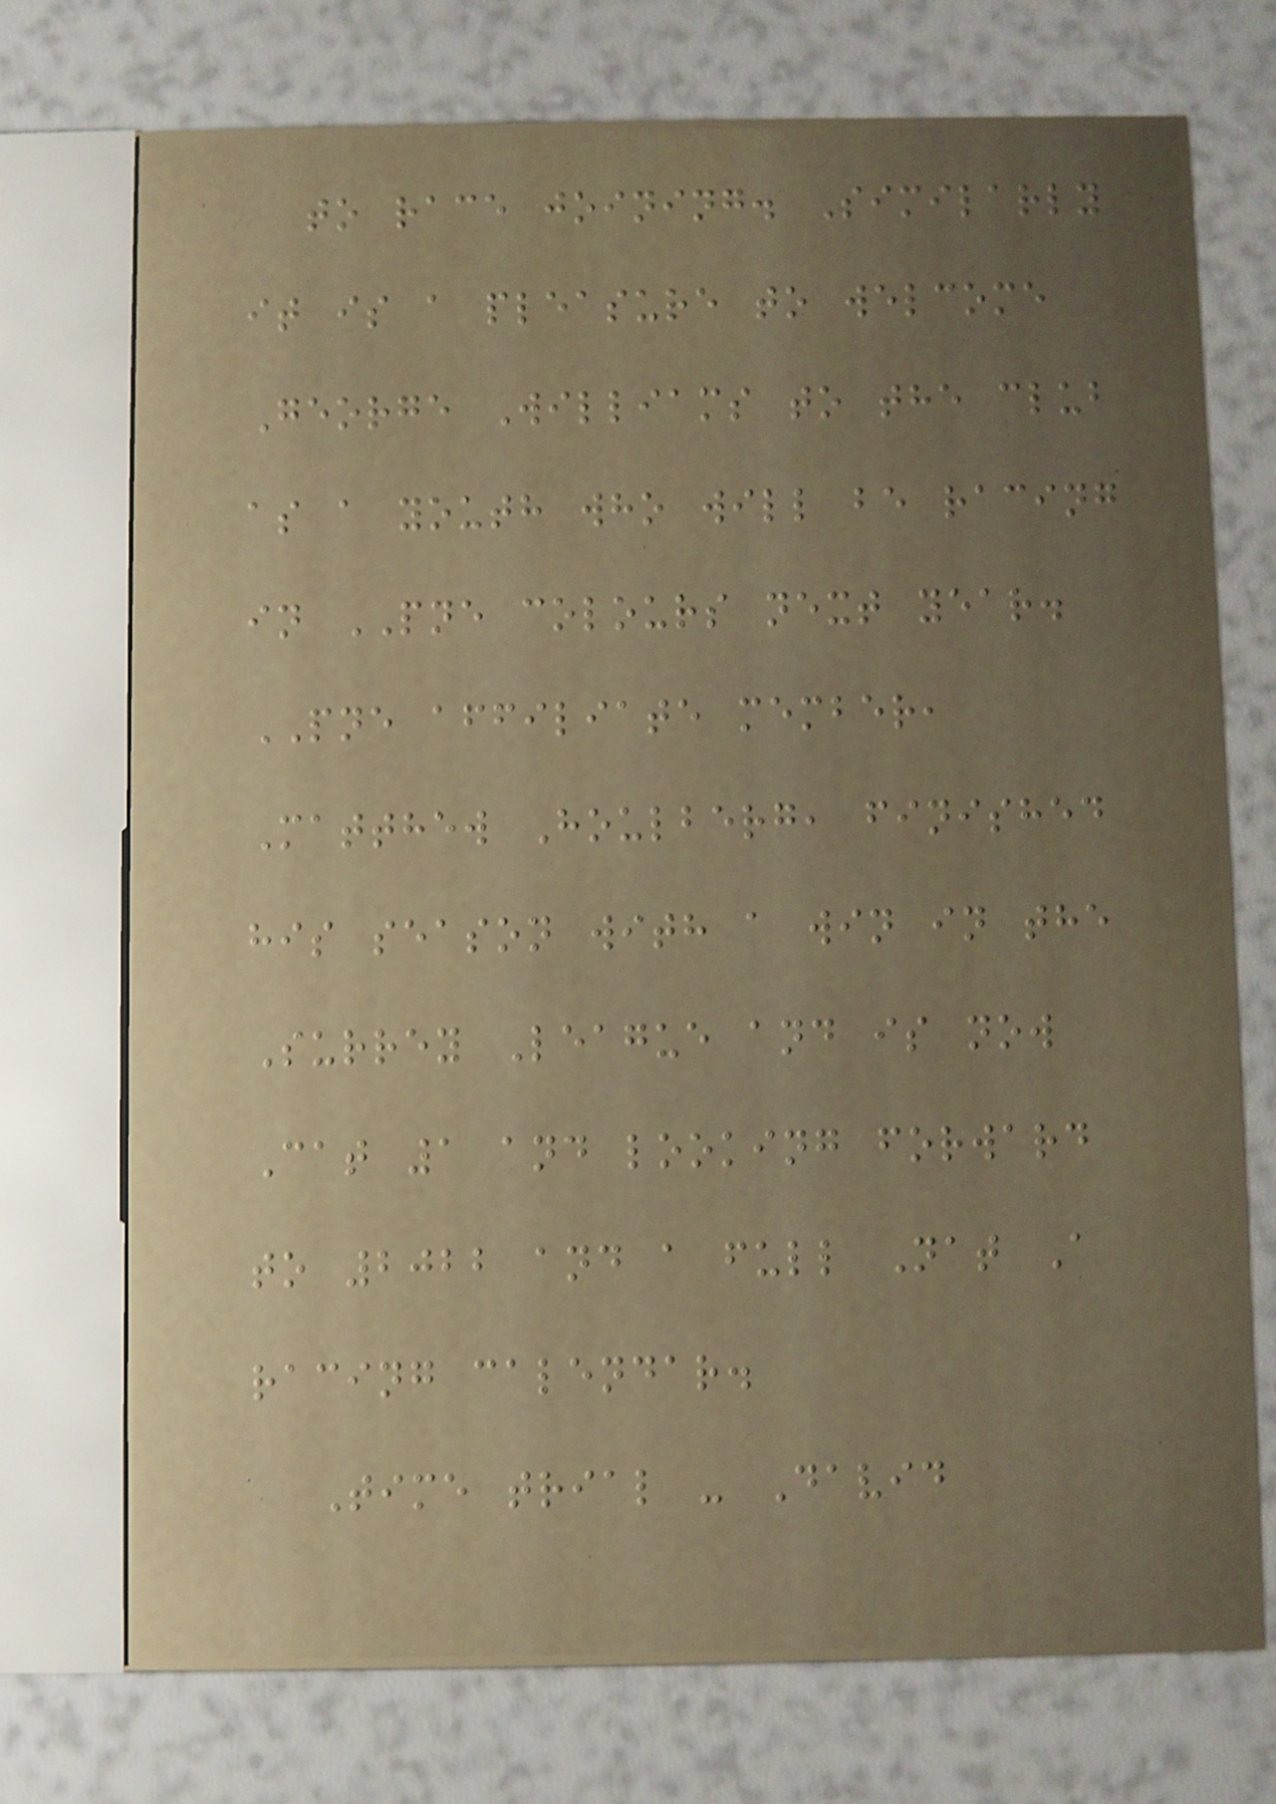to race joining. Similarly
it is a pleasure to welcome
George Williams to the club
as a youth who will be racing
in PNE colours next year.
PNE affiliate member,
Matthew Houlberg, finished
his season with a win in the
Surrey League and is now
Cat 1 and looking forward
to 2022 and a full Nat A
racing calendar.
Time trial - David
